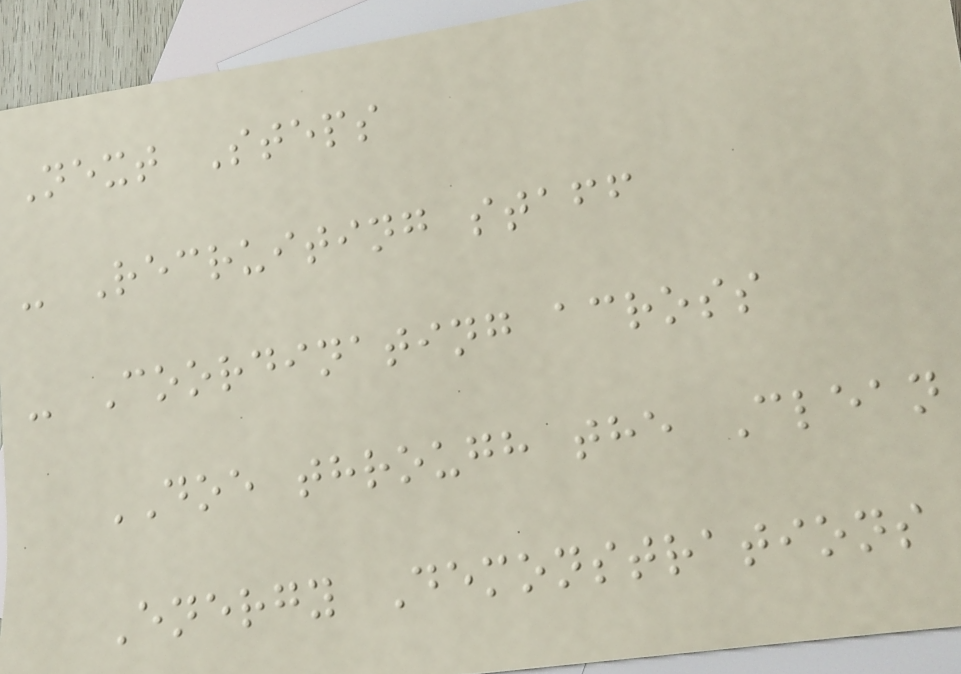Next Steps
- Recruiting staff
- Coordinating across
DOE through the Clean
Energy Demonstrations
